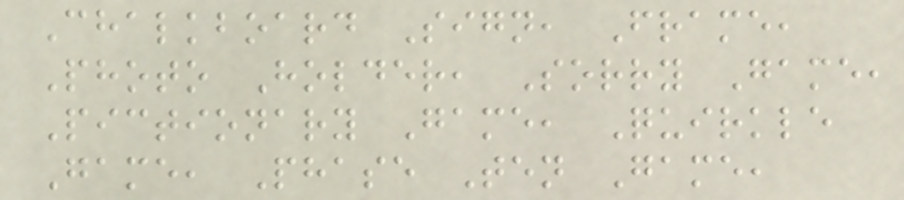Chalkboard Sign, Frame,
Photo Holder, Sorry Game,
Pictionary Game, Quirkle
Game, Phase Ten Game,
